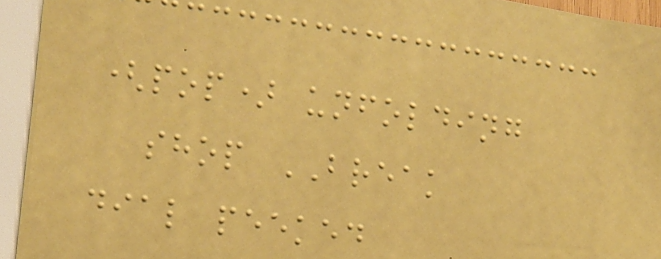(pop) unfolding
shop BREAK
dial peeked
